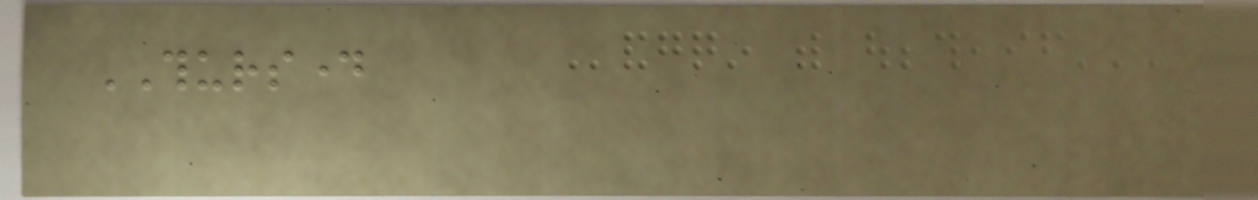THURSDAY
